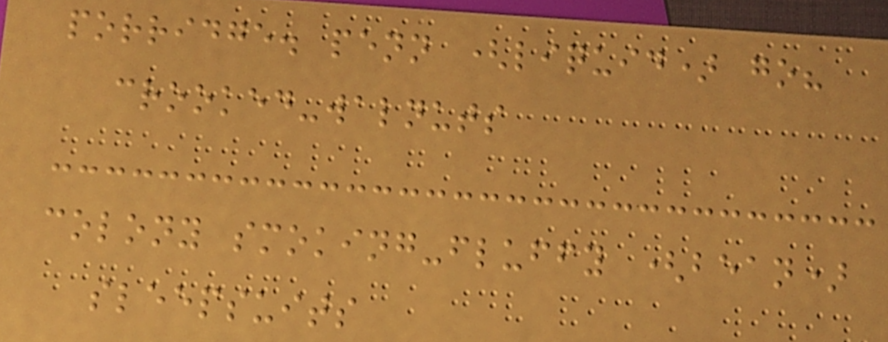porridge. penn (liquid) go?
crooked-walnuts
colony smoking-fluffy (bean)
sleepsuits
